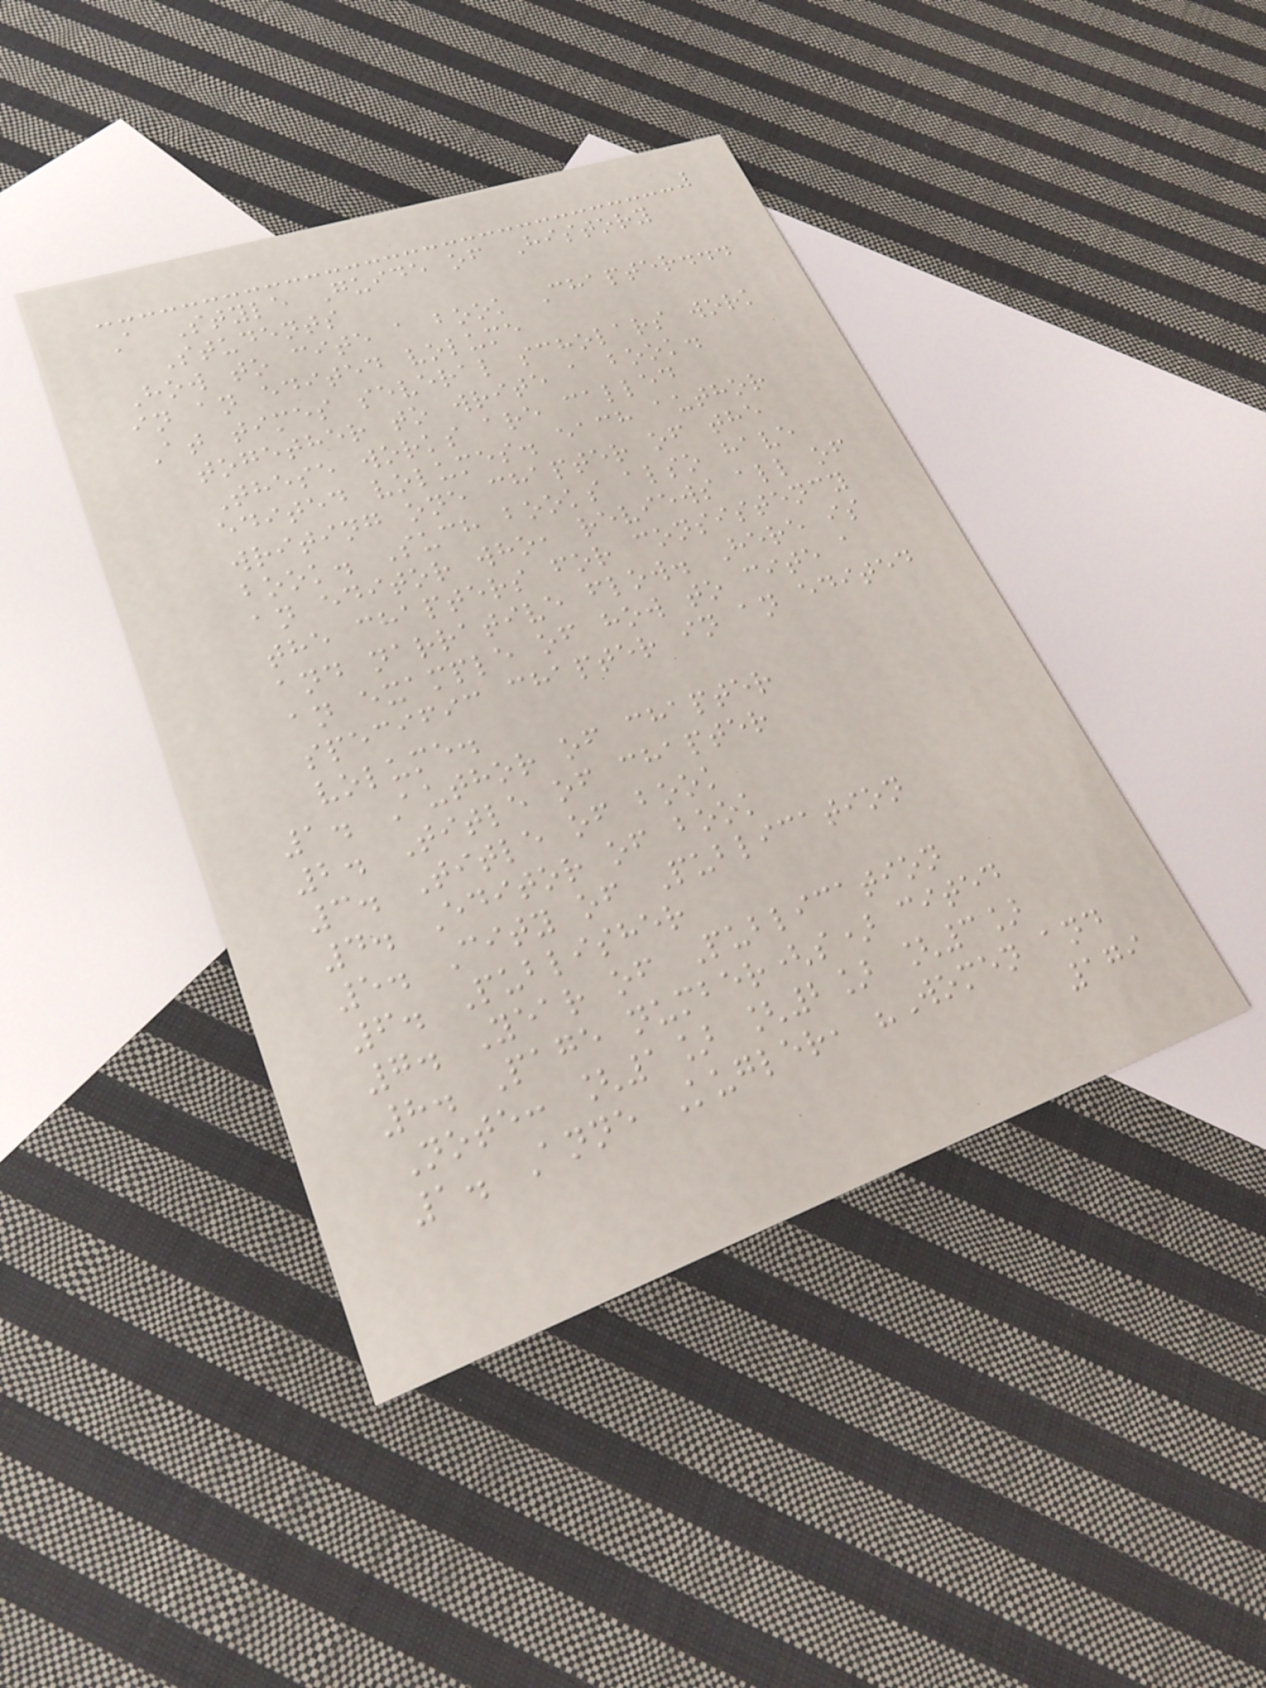A Style Guide of History
Students
How to cite a book Chapter...
in an edited volume
At times several scholars work
together to write a book.
These works are called
edited volumes. each author
writing one chapter of the
book. Such books also have
an editor who, reviews all of
the chapters for consistency
and narrative flow. Here is
an example of how to cite a
specific chapter in an edited
volume.
1. Author of chapter
2. Title of chapter
3. Title of book
4. Editor of book
5. City of Publication
6. Publisher
7. Year of Publication
8. Page number(s) cited
Note: [1] [2] [3]
1. Anne Kugler, "Women and
179
